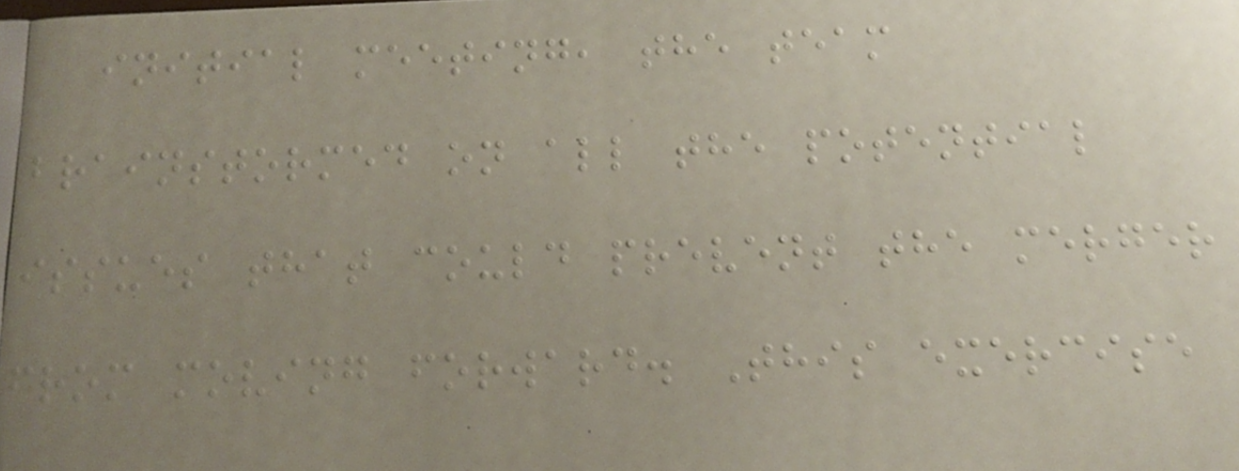initial meeting, the team
brainstormed on all the potential
issues that could prevent the merger
from moving forward. This exercise
